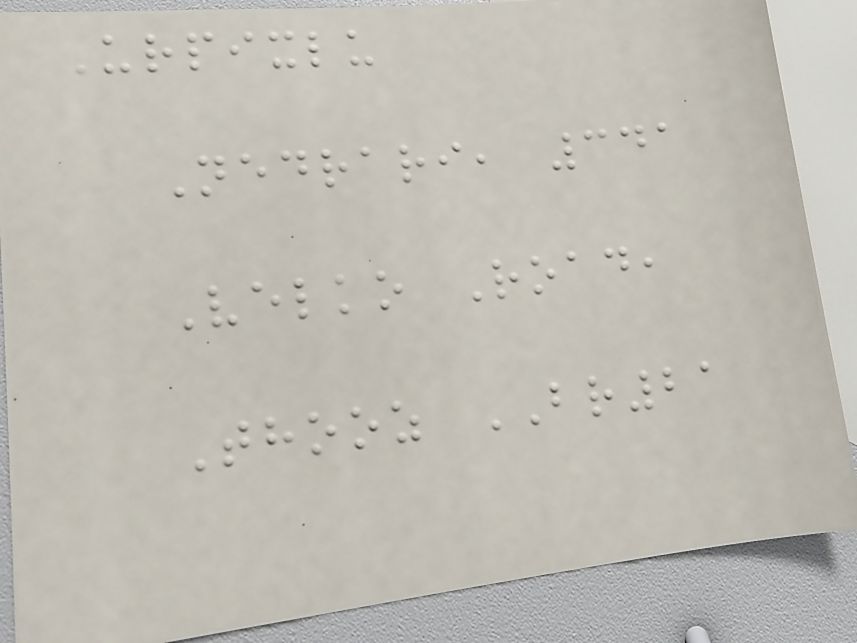Urpixlu
Nedrari, 341
Velko Road,
Thooz BR21
